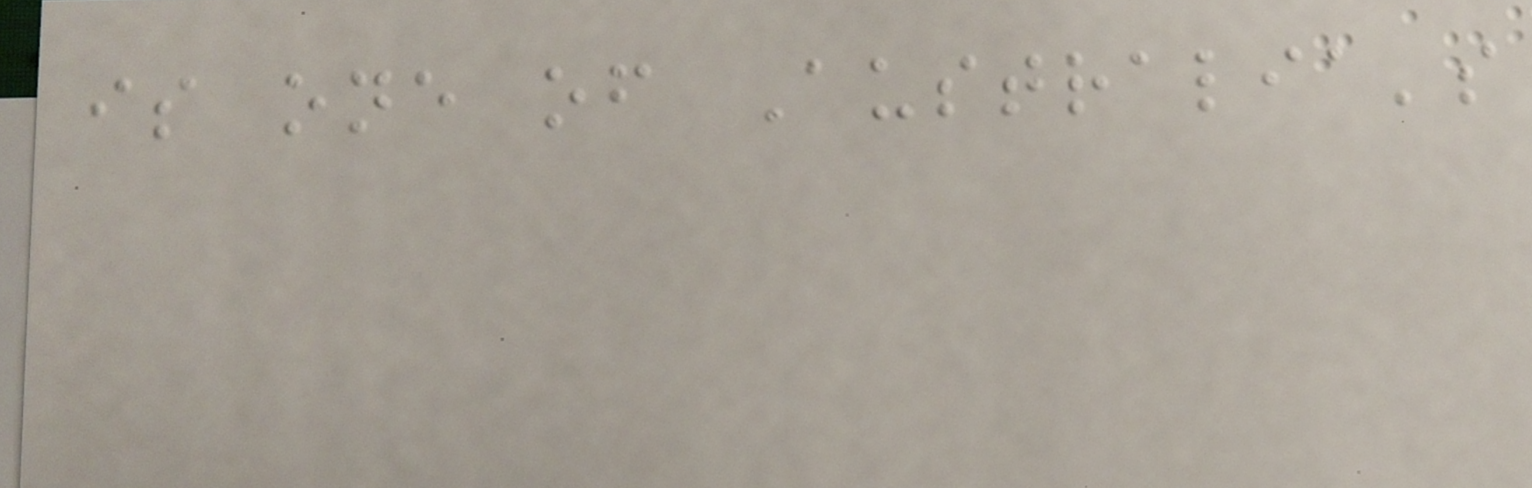is one of Australia's
